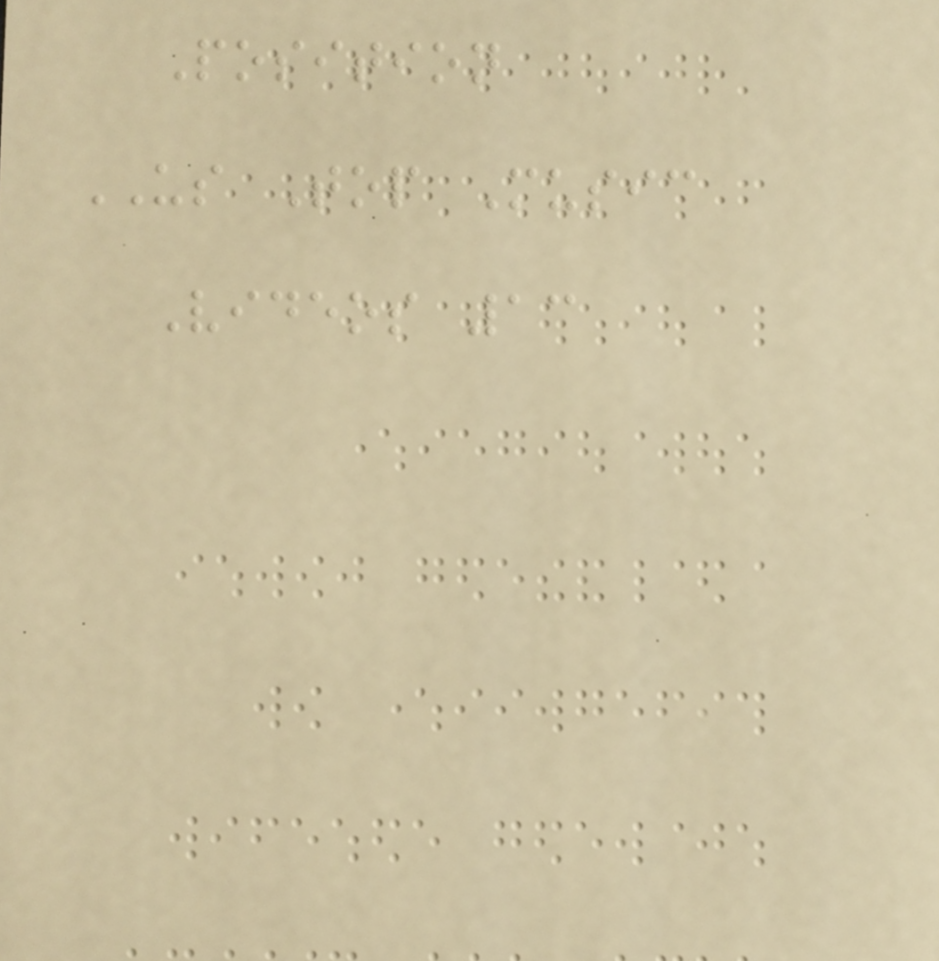Position
US Top Music
Videos 13
